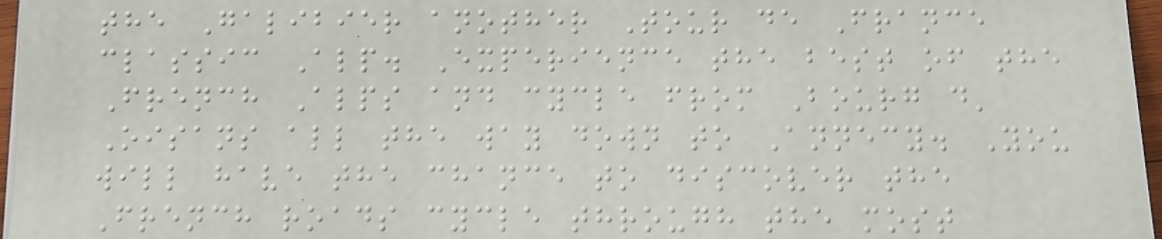the Galibier another Tour de France
classic Alp. Experience the best of the
French Alps and cycle from Bourg d'
Oisans all the way down to Annecy. You
will have the chance to discover the
French roads cycle through the most
